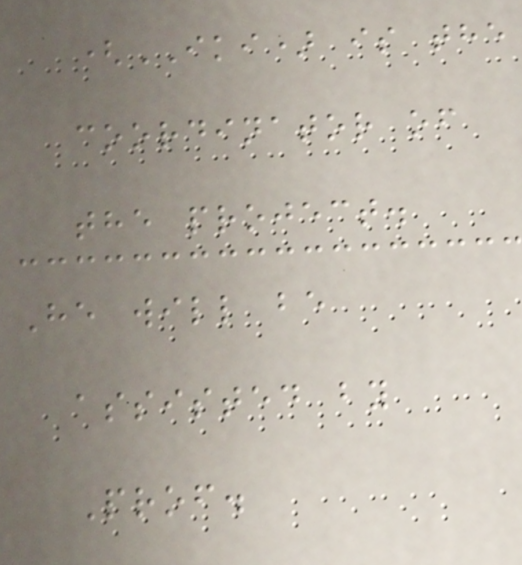(IKI) is the
coordinator of
the project.
He will be
assisted by
Prof.
